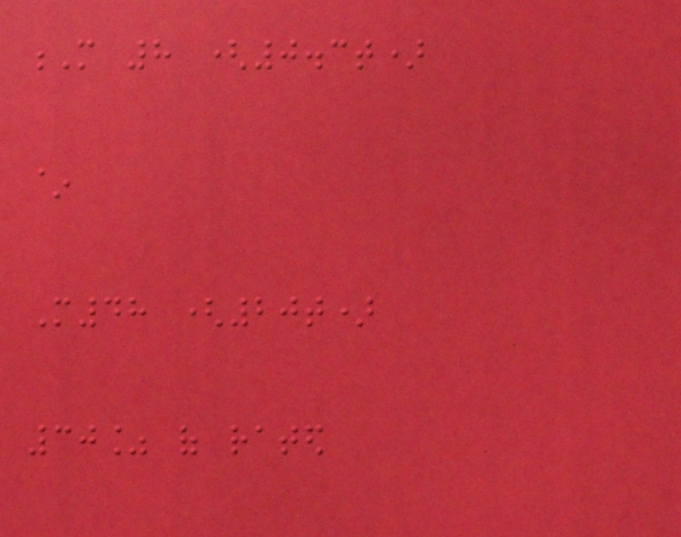M 8 (0.3t)
~
M48 (20t)
30% of rated
